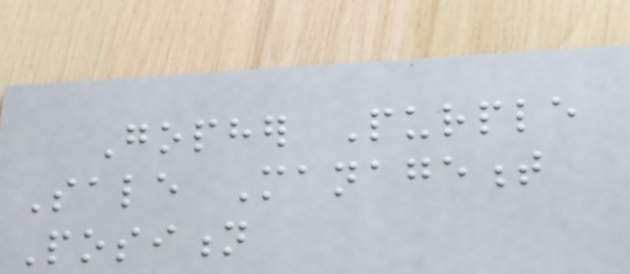Gopher Purple
Sale Management
Position
